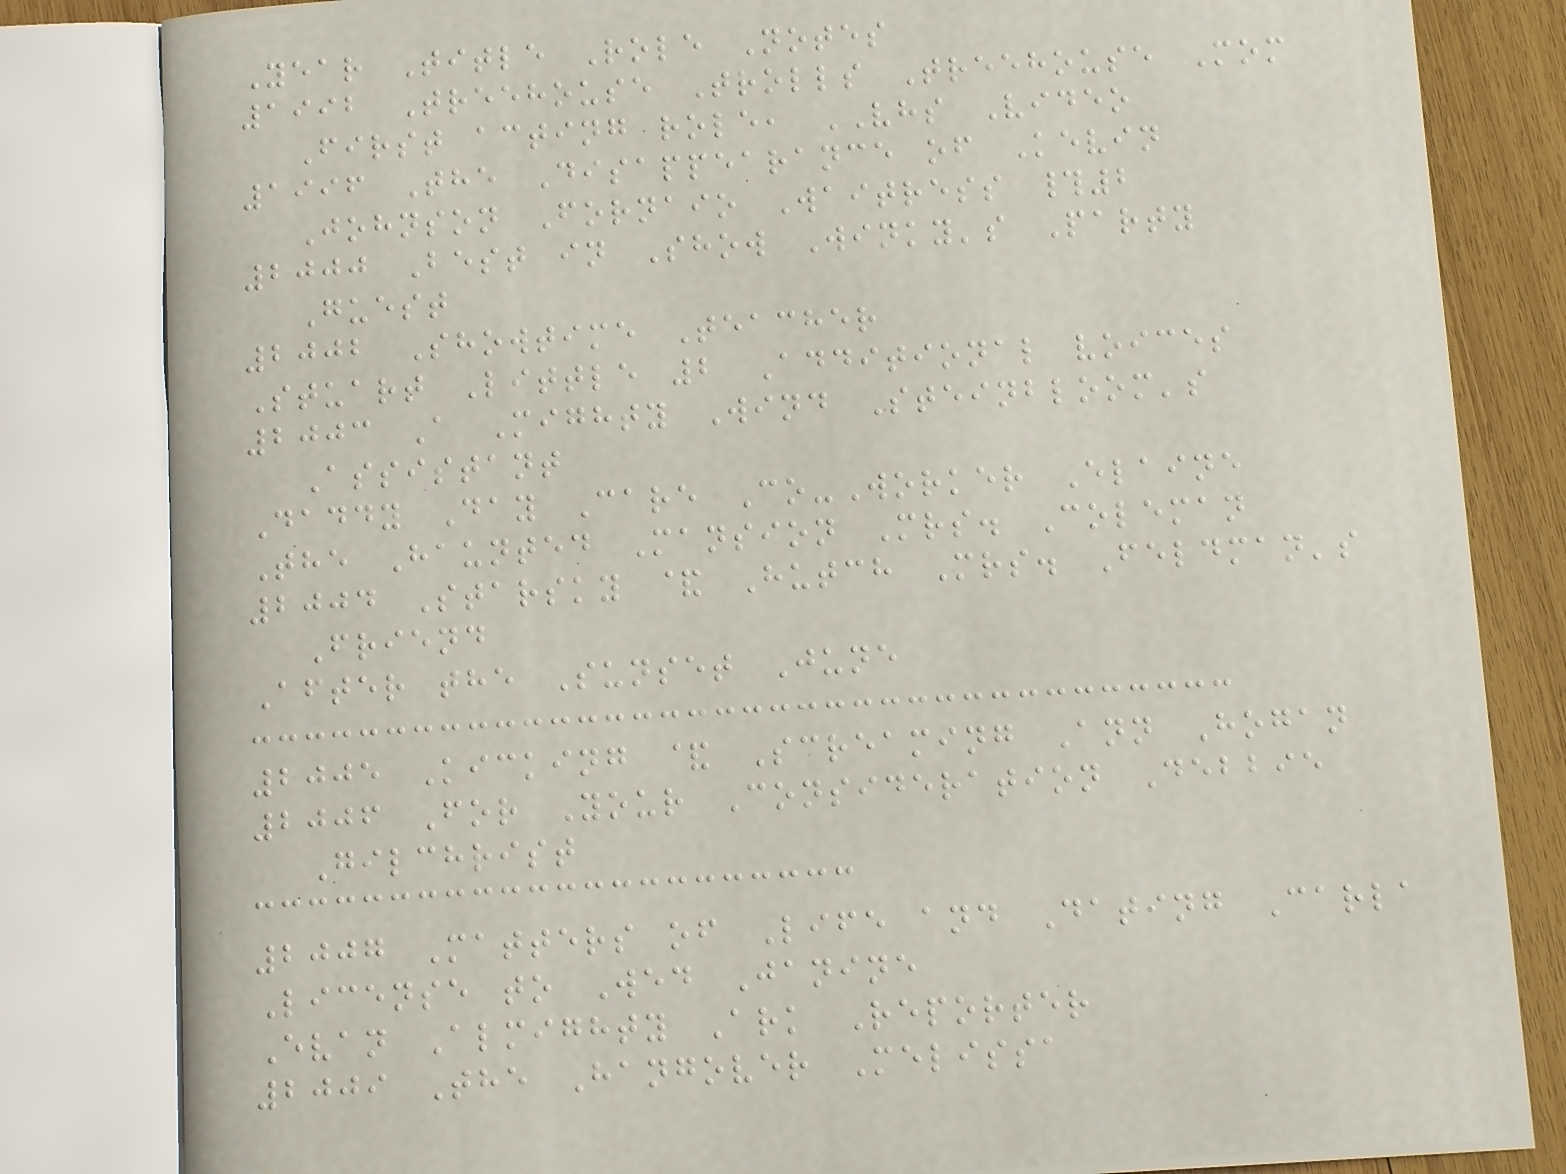Year Title Role Notes
1992 Treehouse Trolls Treehouse Mom
First acting role, VHS Video
1996 The Disappearance of Kevin
Johnson Fornaio Waitress #2
2000 Best in Show Winky's Party
Guest
2002 Showtime Teacher
Stuart Little 2 Additional voices
2003 A Mighty Wind Steinbloom's
Assistant
Daddy Day Care Co-Worker Elaine
The Haunted Mansion Mrs. Coleman
2004 Starsky & Hutch Mrs. Feldman's
Friend
After the Sunset June
2005 Kicking & Screaming Ann Hogan
2006 For Your Consideration Debbie
Gilchrist
2007 Matters of Life and Dating Carla
License to Wed Janine
Evan Almighty Ark Reporter
2009 The Hangover Melissa
